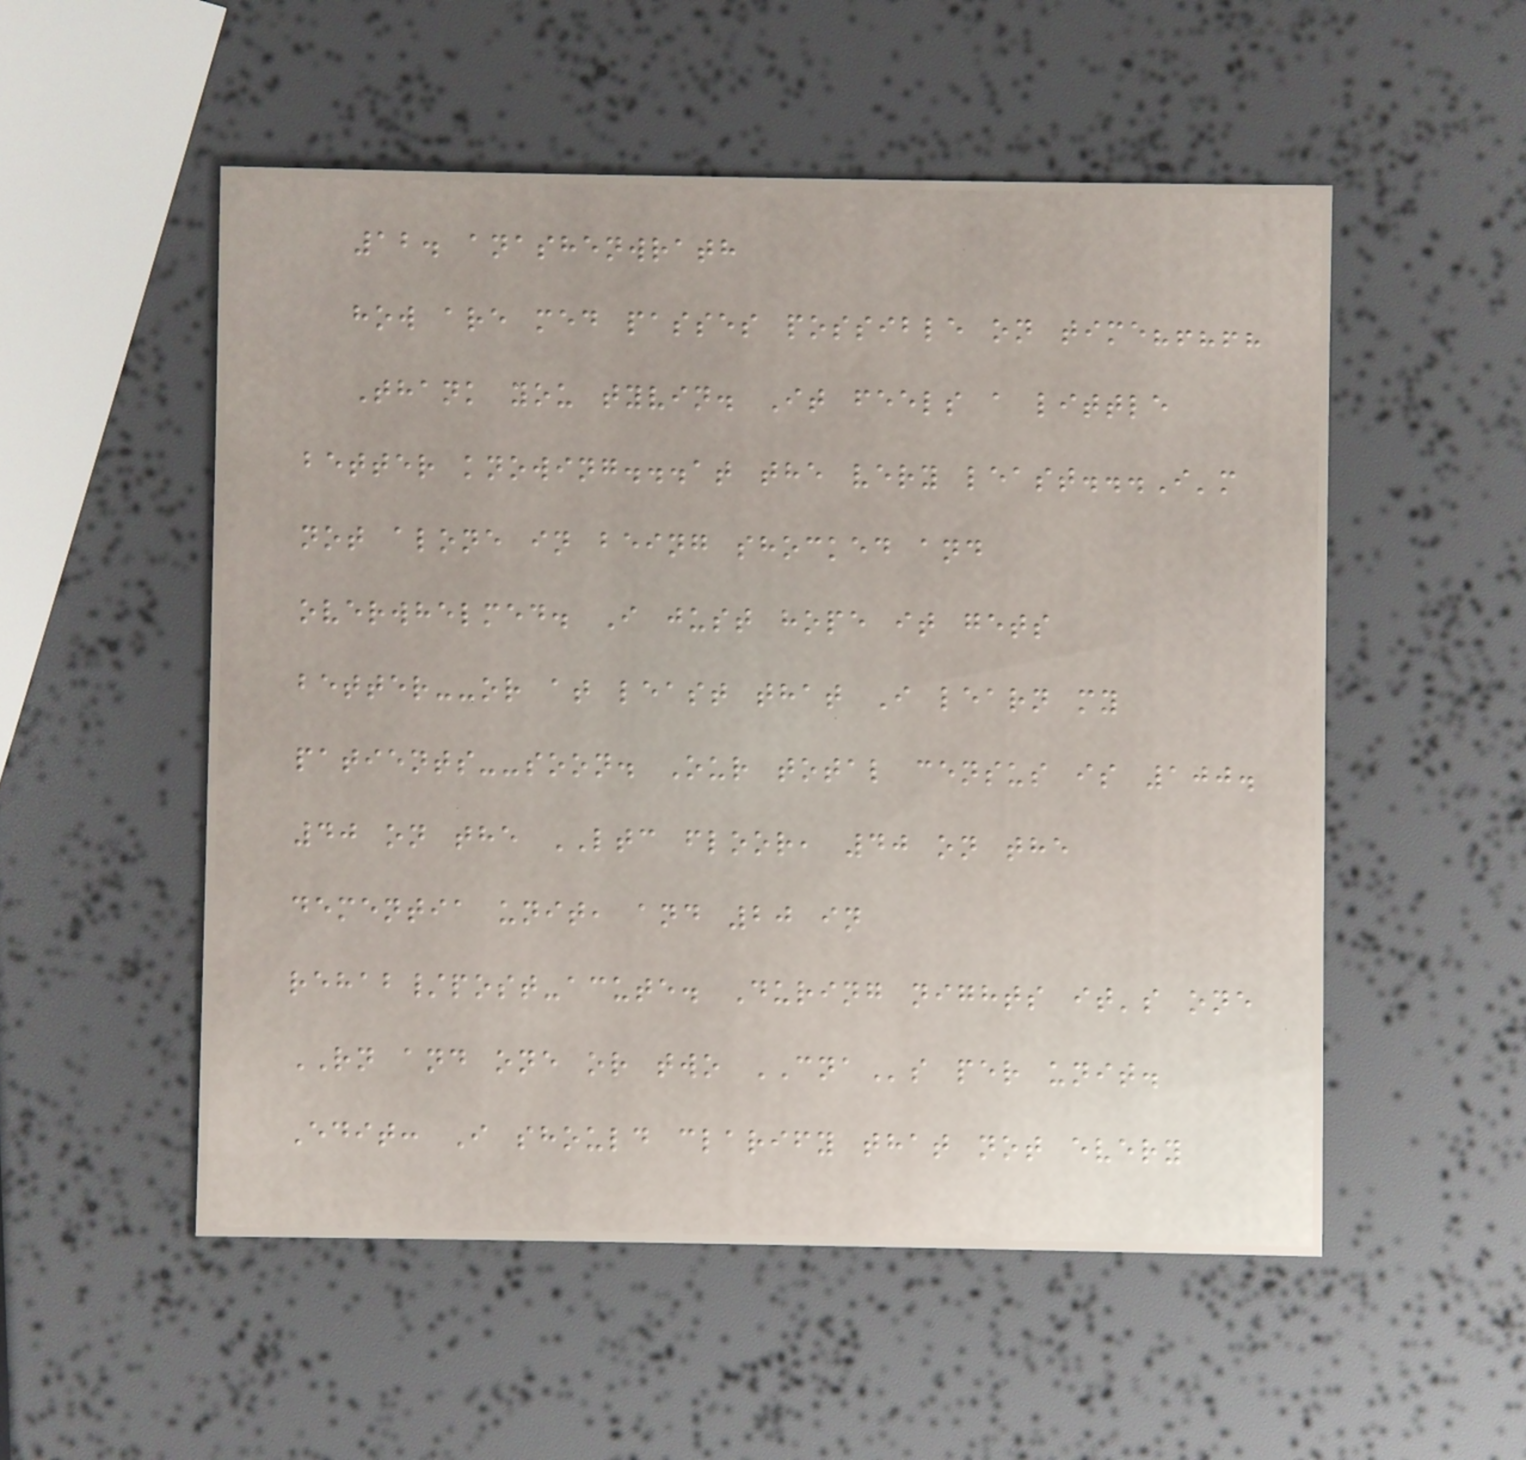12. anashenwrath
how are med passes possible on time?!?!?
Thank you tyvin. It feels a little
better knowing...at the very least...I'm
not alone in being shocked and
overwhelmed. I just hope it gets
better--or at least that I learn my
patients--soon. Our total census is 100.
40 on the LTC floor, 40 on the
dementia unit, and 20 in
rehab/post-acute. During nights it's one
RN and one or two CNAs per unit.
Edit: I should clarify that not every
